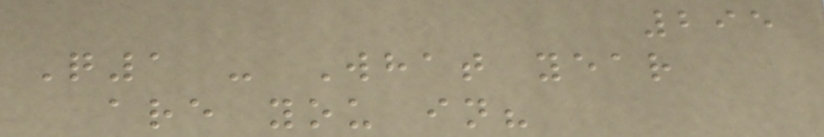295
Q1 - What year
are you in?
